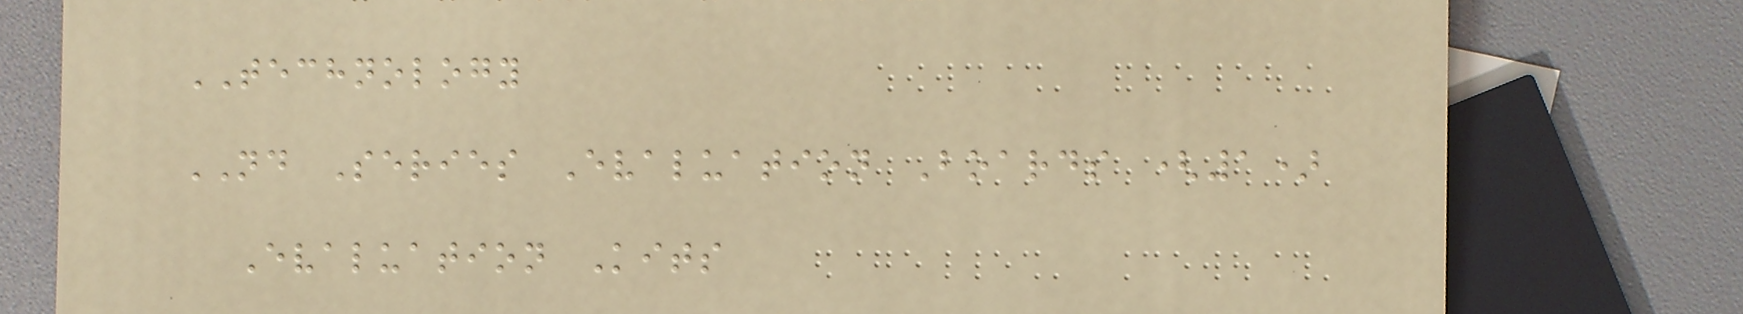TECHNOLOGY
ND Series Evaluation Boards (1)
Evaluation Kits
